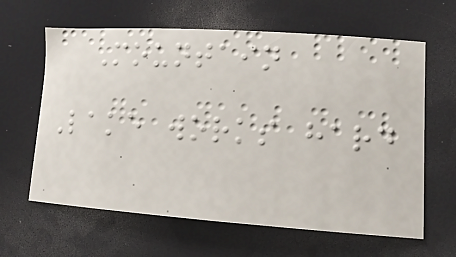Mountain
Lake works hard
